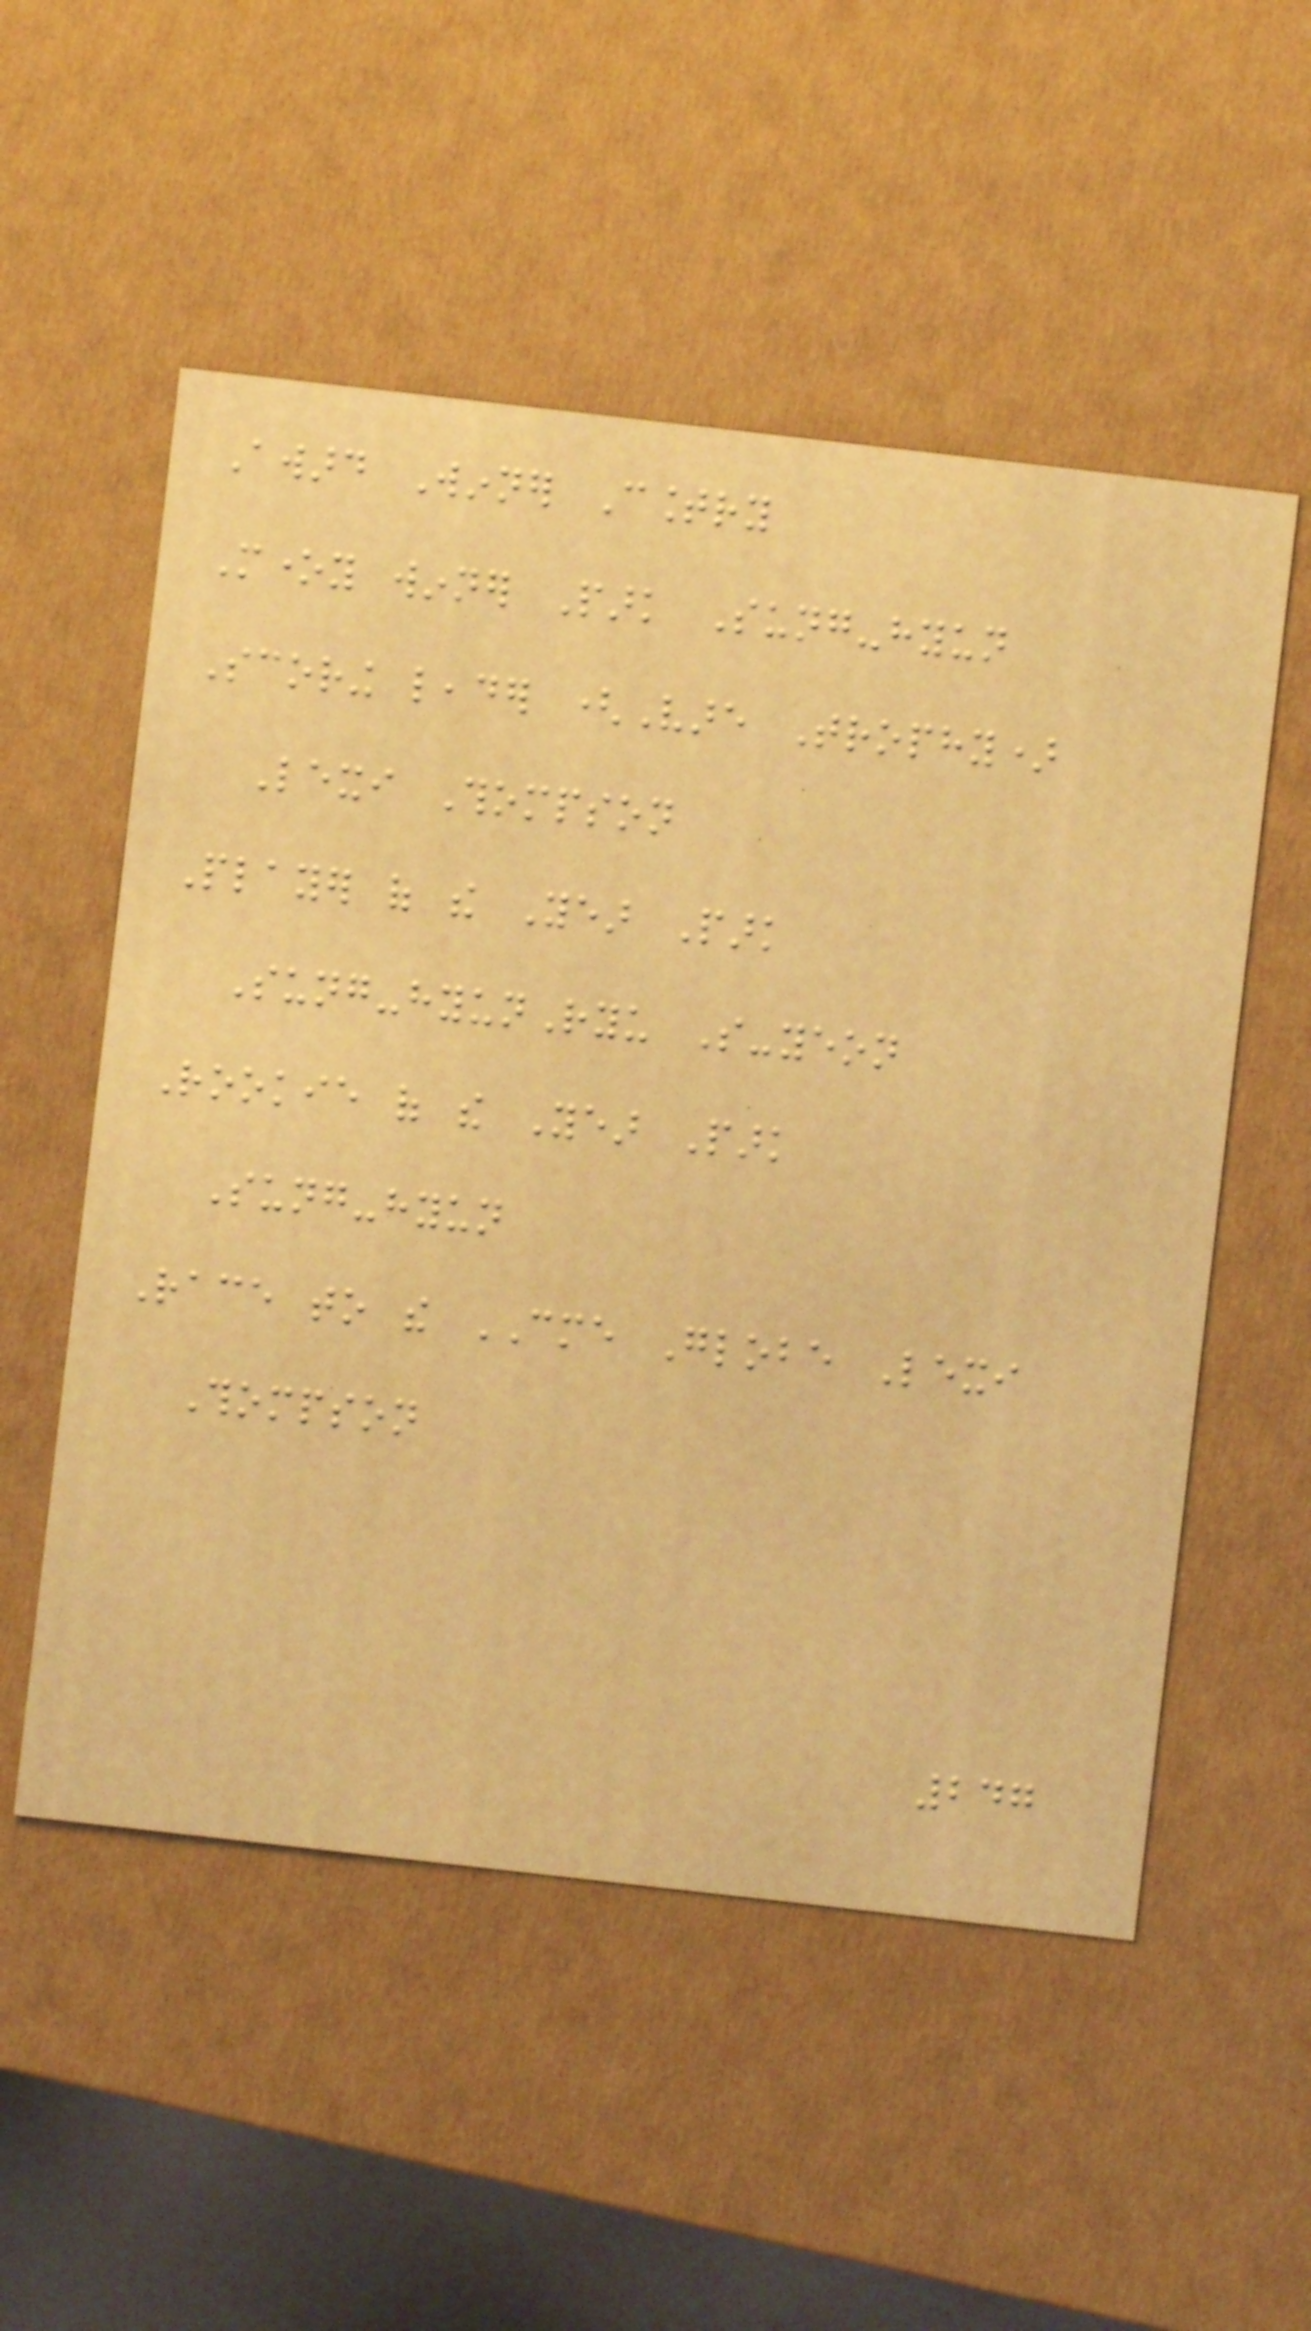Award Winner Country
Money winner Park Sung-hyun
Scoring leader (Vare Trophy)
Lexi Thompson
Player of the Year Park
Sung-hyunRyu So-yeon
Rookie of the Year Park
Sung-hyun
Race to the CME Globe Lexi
Thompson
247
